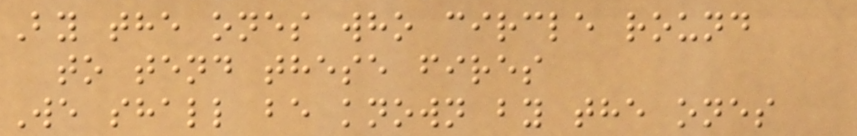By the ones who circle round
to tend these fires
We shall be known by the ones
